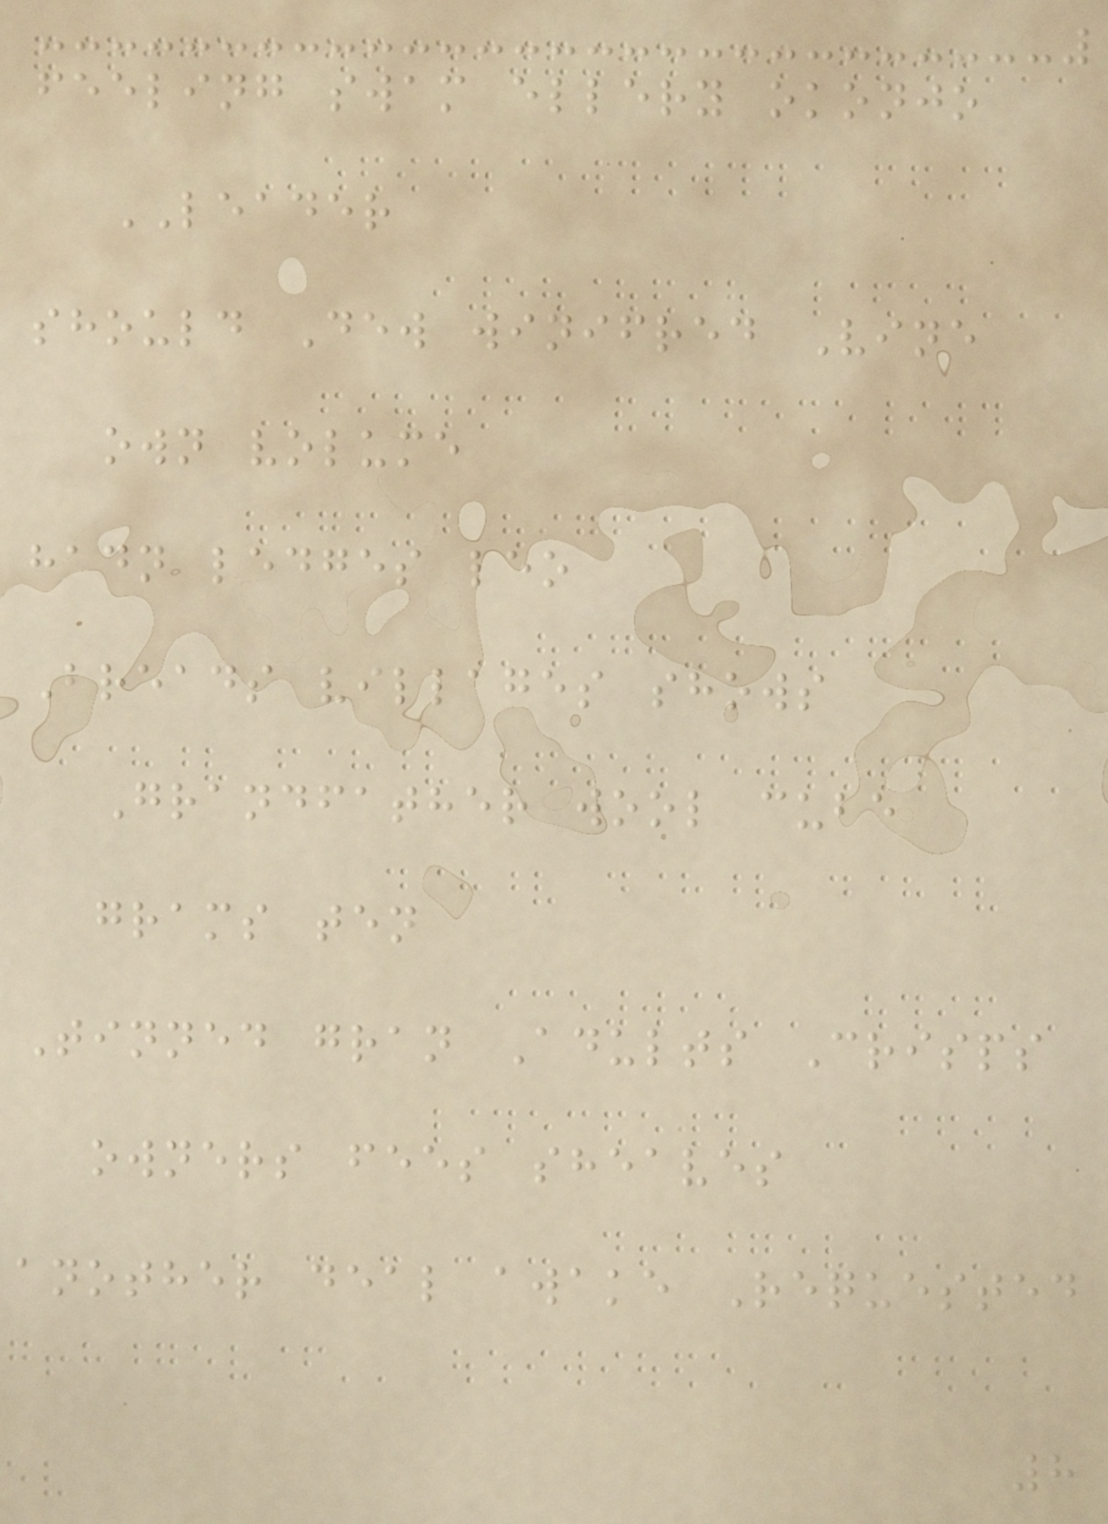feeling swam ellery okonjo
LEADER
should Dew winifred Vine
own volume
hadn ledges leo
Breads villages shows
Grandfather wool cube
grams ten
Tinned gran Adults Crisps
owners fees sheaves
another deal awake Requested
8
